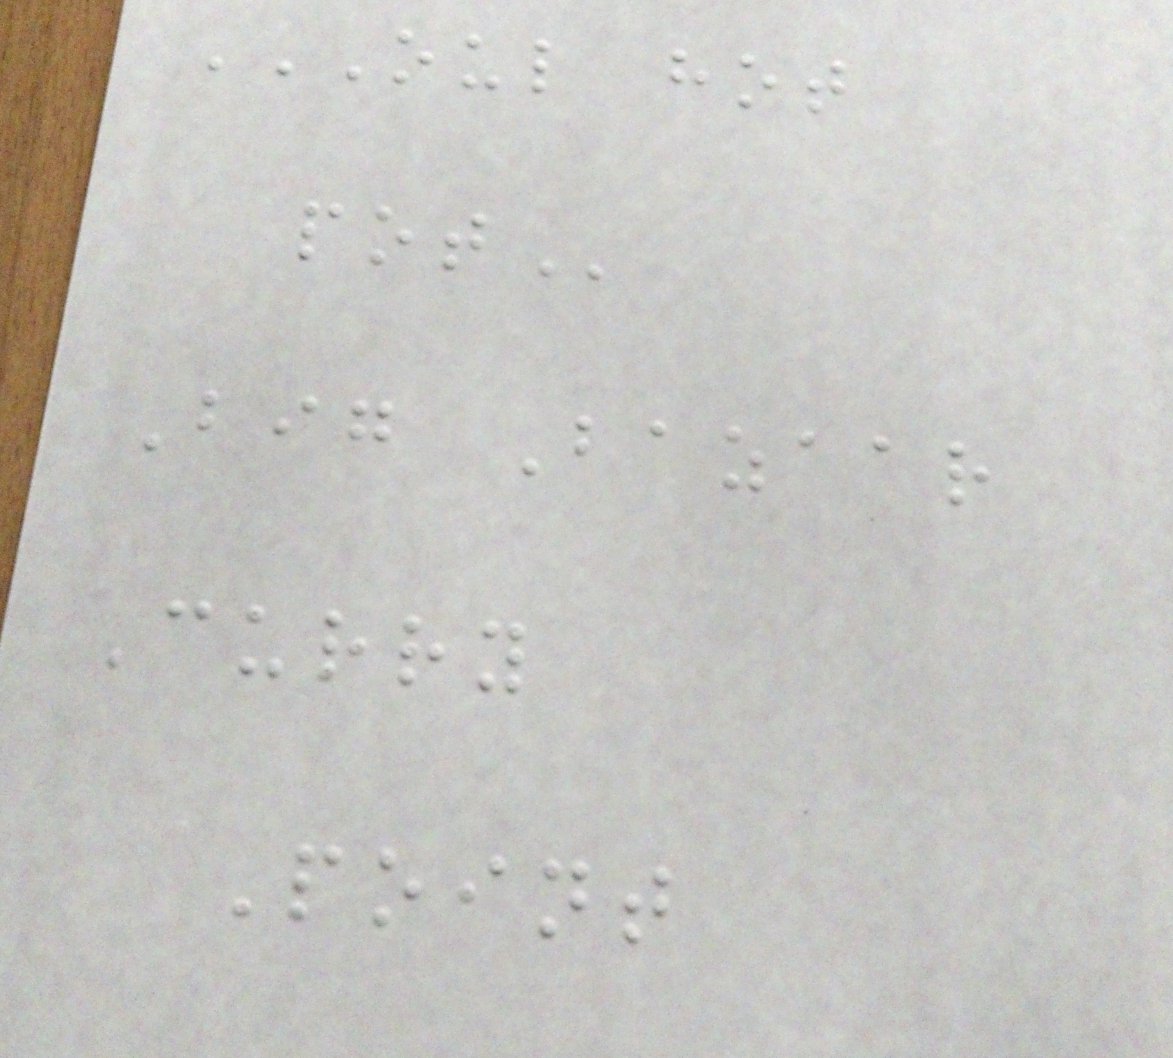OUL HOT
POT
Big Bazaar
Curry
Point
